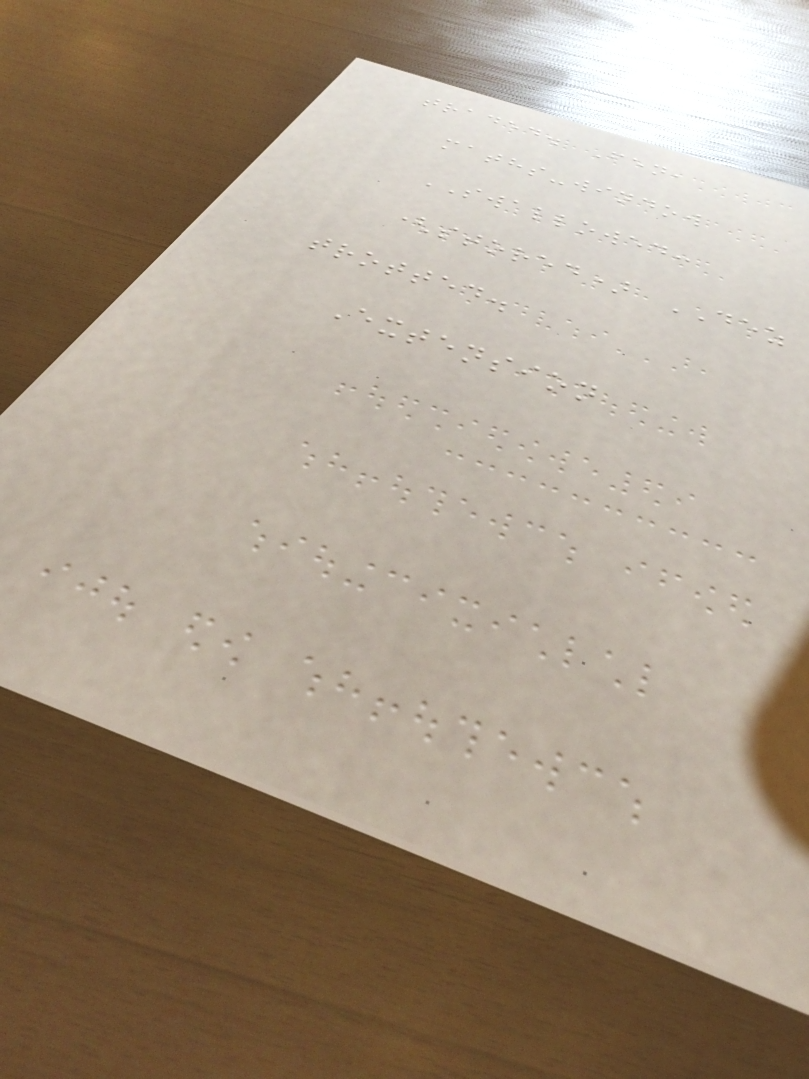traded. Fen,
maths-window
SWALLOWED:
(stored) DEZ
trotted.
Extension
